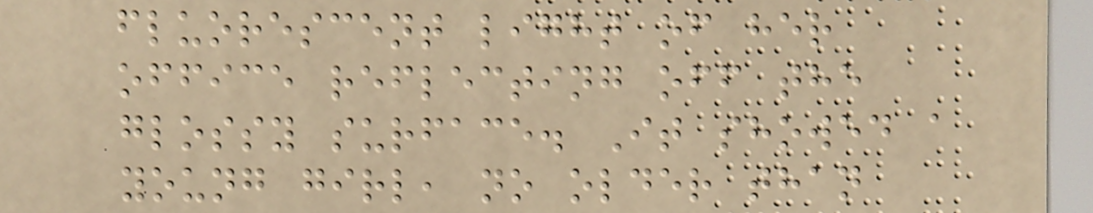fluorescent light of her
office reflecting off the
glossy surface. It showed a
young girl, no older than
